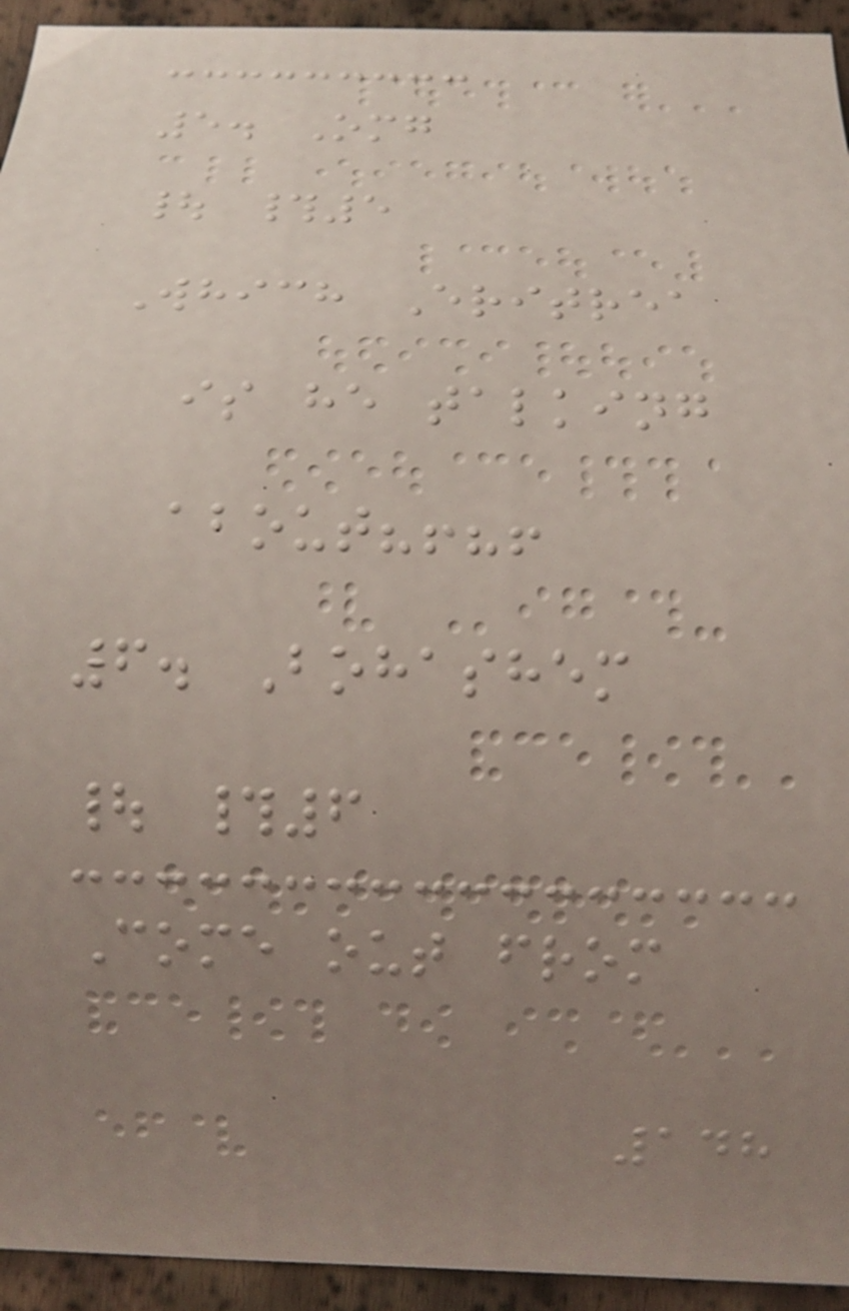5. Omg
| #5
Which Eritrea
is he talking
about?!?!
6. Bohashem
| #6
Come out from
148
